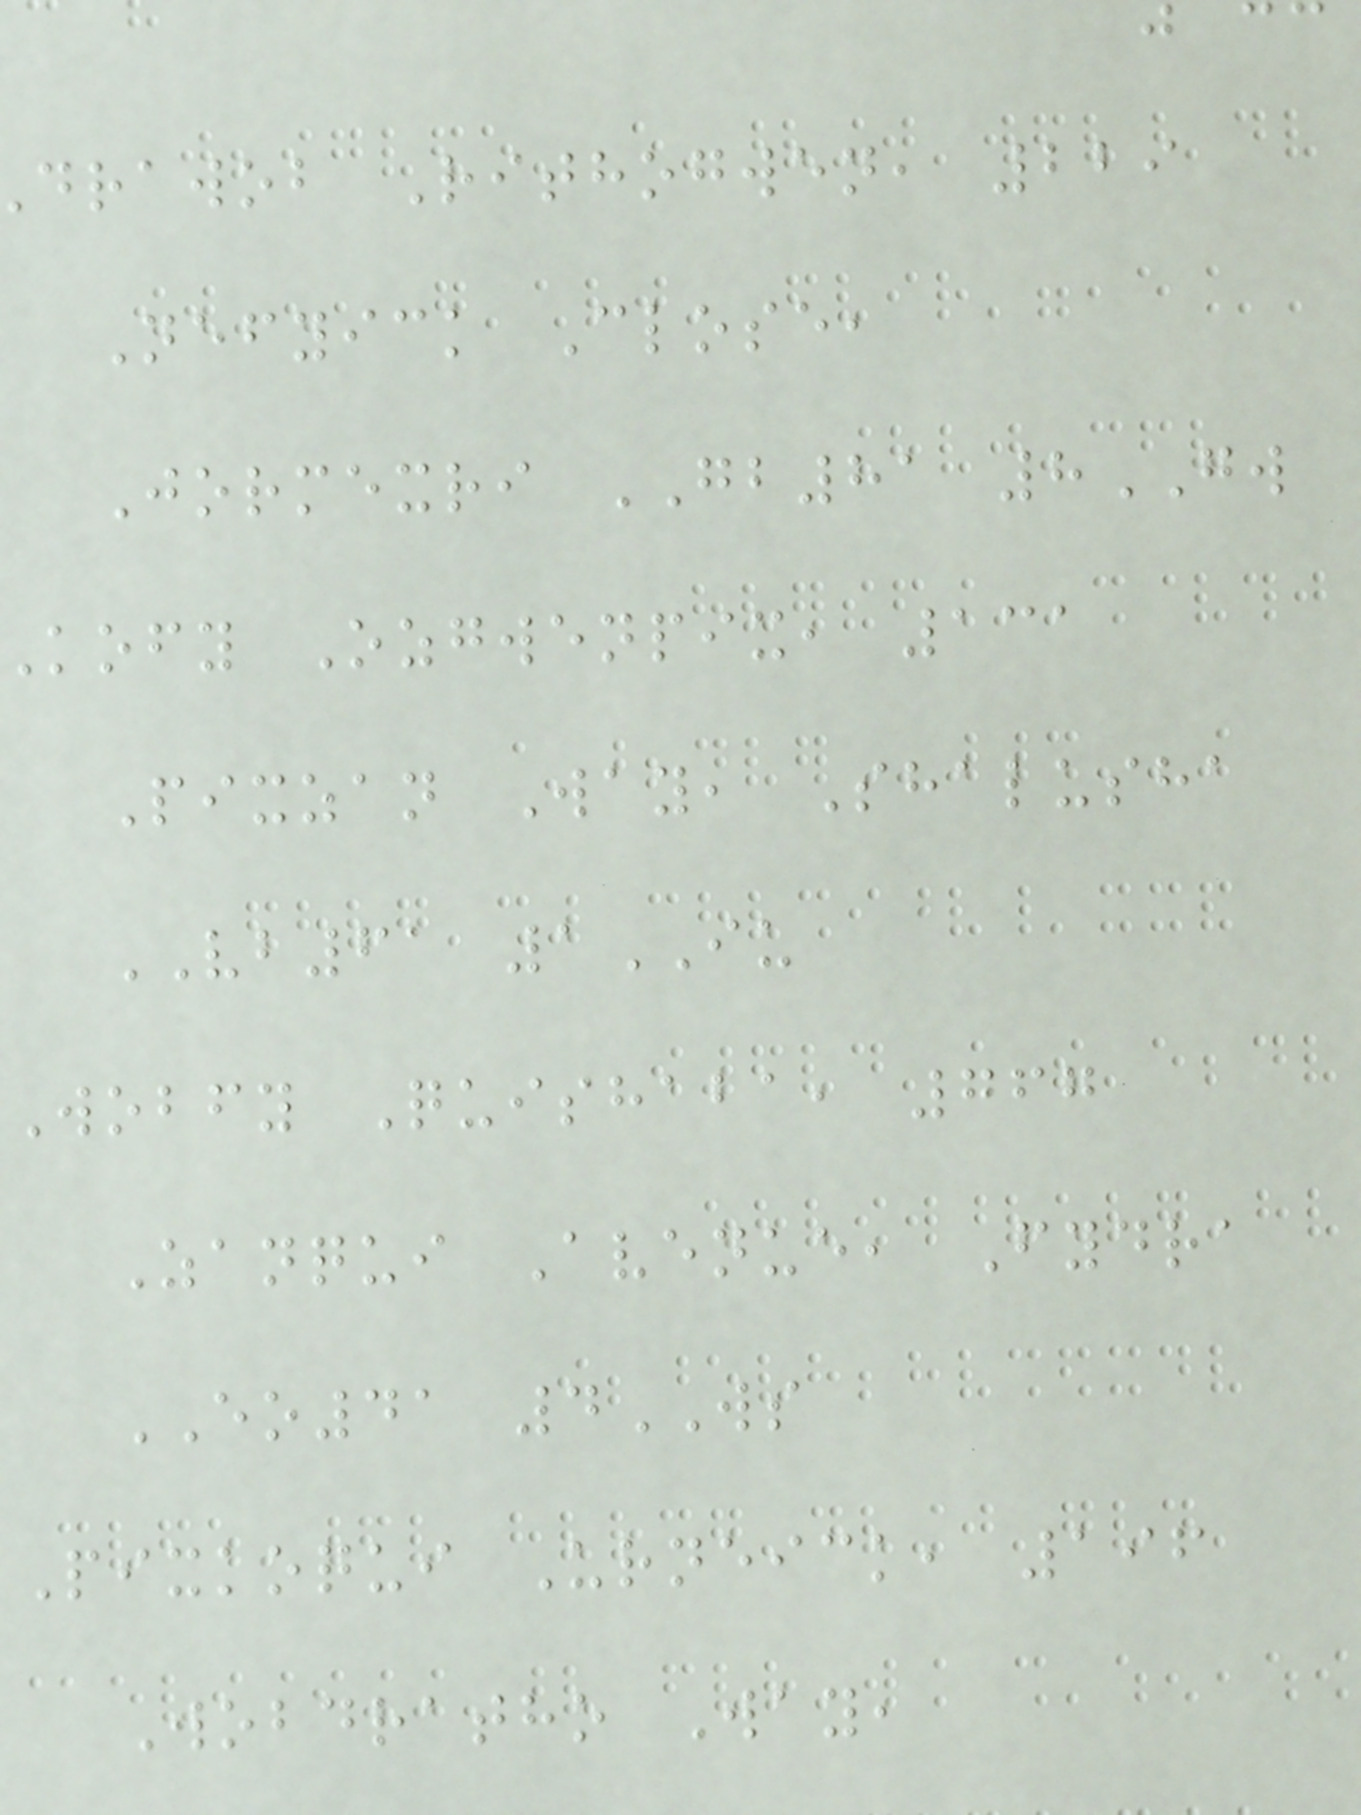drawob Rithogwen, 229
Nefyick Close,
Jormexri GB81 8GW
kofy Ozgwenpix, 131
Pixzan Way, Shalusha
VB61 1IU
Wobfy Quishaba, 767
Zanqui Avenue, Fydra
EO41 4WS
Pixkoqui Urneick, 196
Wobdratho Way,
